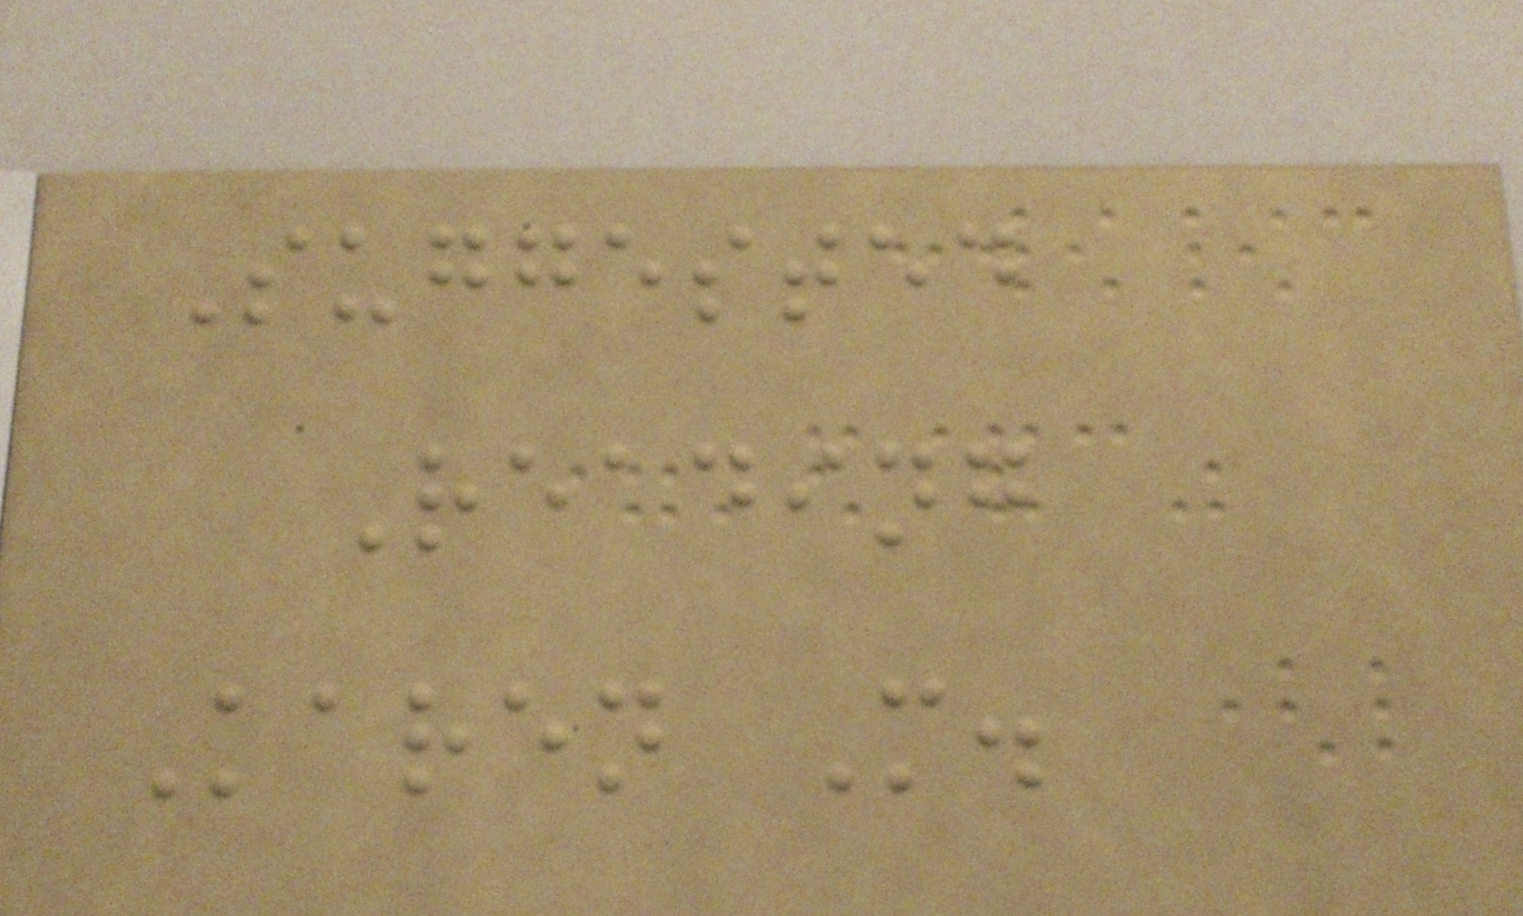Suggested
Reading
Karen M.
